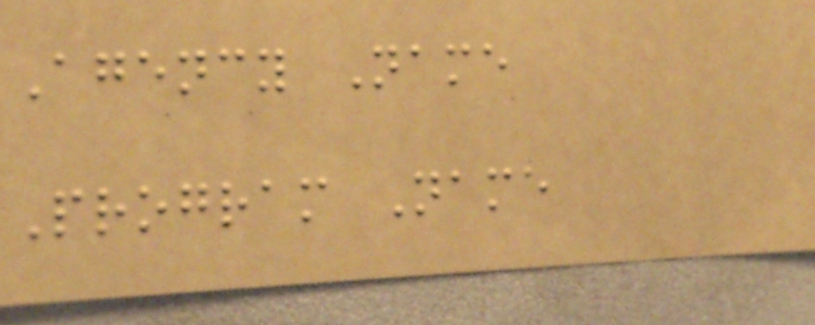Agency Name
Program Name
